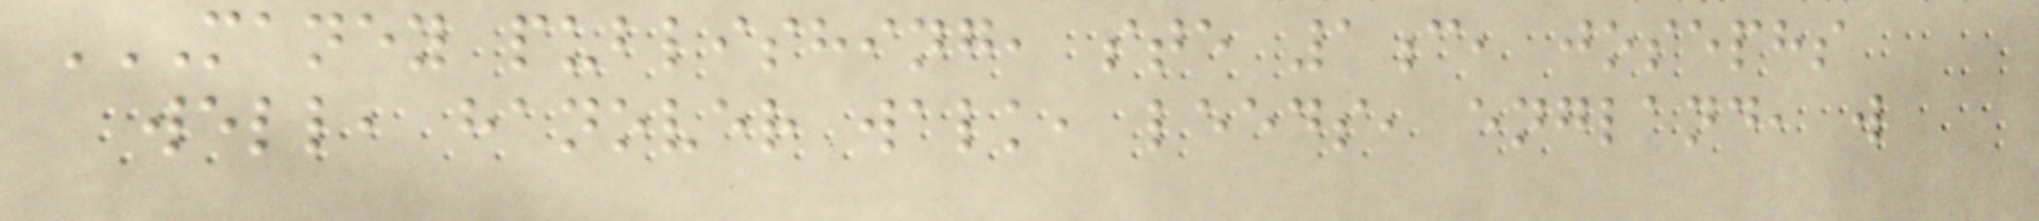MANEY PUBLISHING, STE 1C, JOSEPHS
WELL, HANOVER WALK, LEEDS, ENGLAND, W
